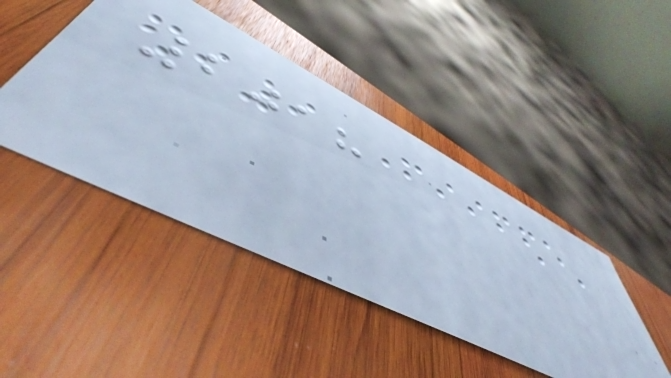2018
